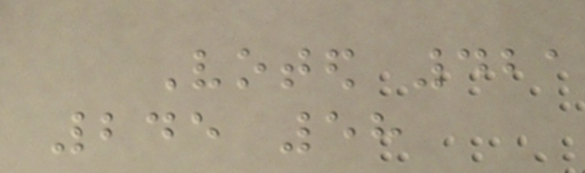Voted 421
245 58
